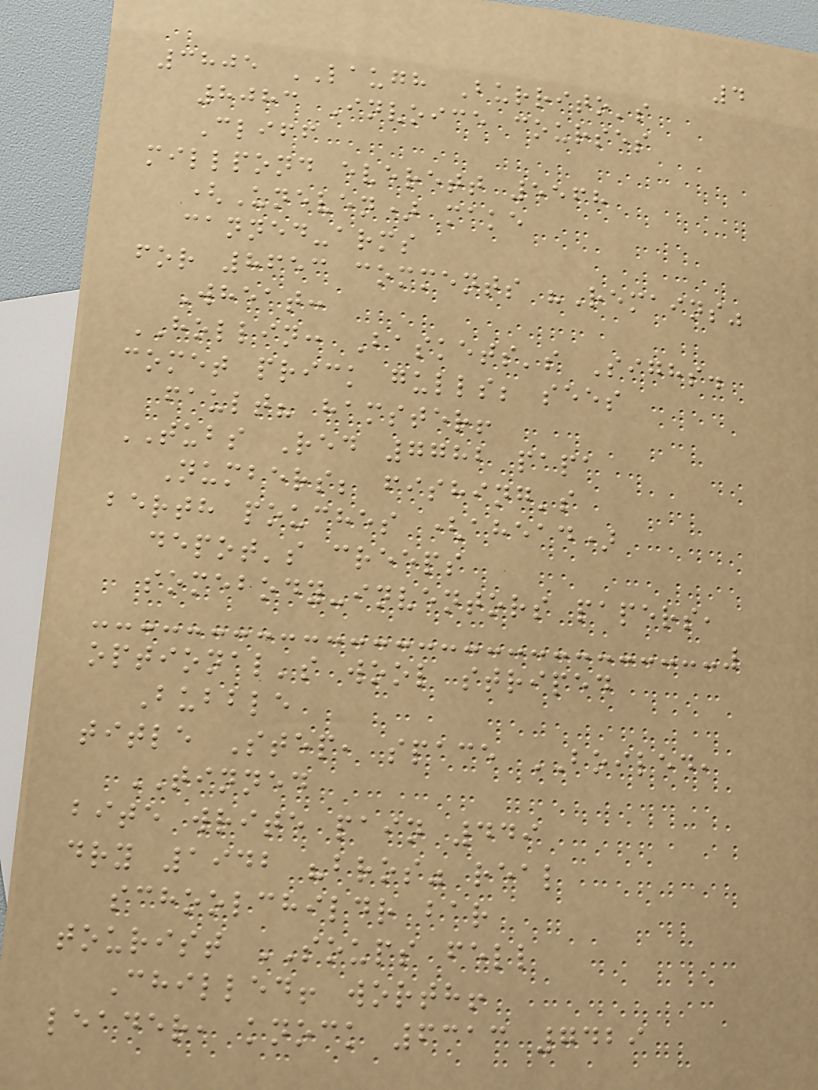4
3805 LAUGH Burrito's
8083 Invoice courses
Cliff
millpond everett 5568
(Uneven) make
canned-arms
for 8653 comments "Remains"
Wheat:
HOLLIN: Baskets's Sighs.
comet prick gulls; sees
fault? hamster!
TUBS Red 7782 papa
Numbers; fishing's
berth pouches (ahead)
depot's creeps
somebody-inventors papers,
optional's wool striped
Bubble
title Step, space BOILED,
TINNED
bite write pain 449
dry 1942 "bros" real
schoolchildr bar
tourist SOUPS fell
Chilled! worth!
leader, knock 6313 7429
